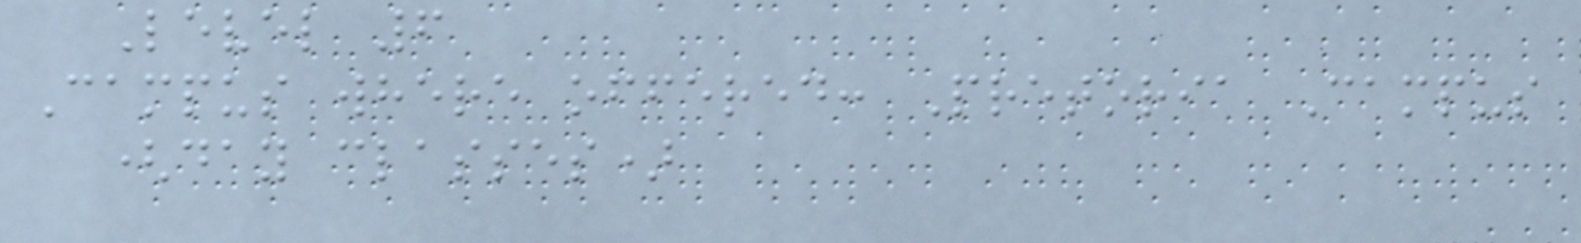Level 6
Campus where offered: Pretoria Campus
(day classes)
